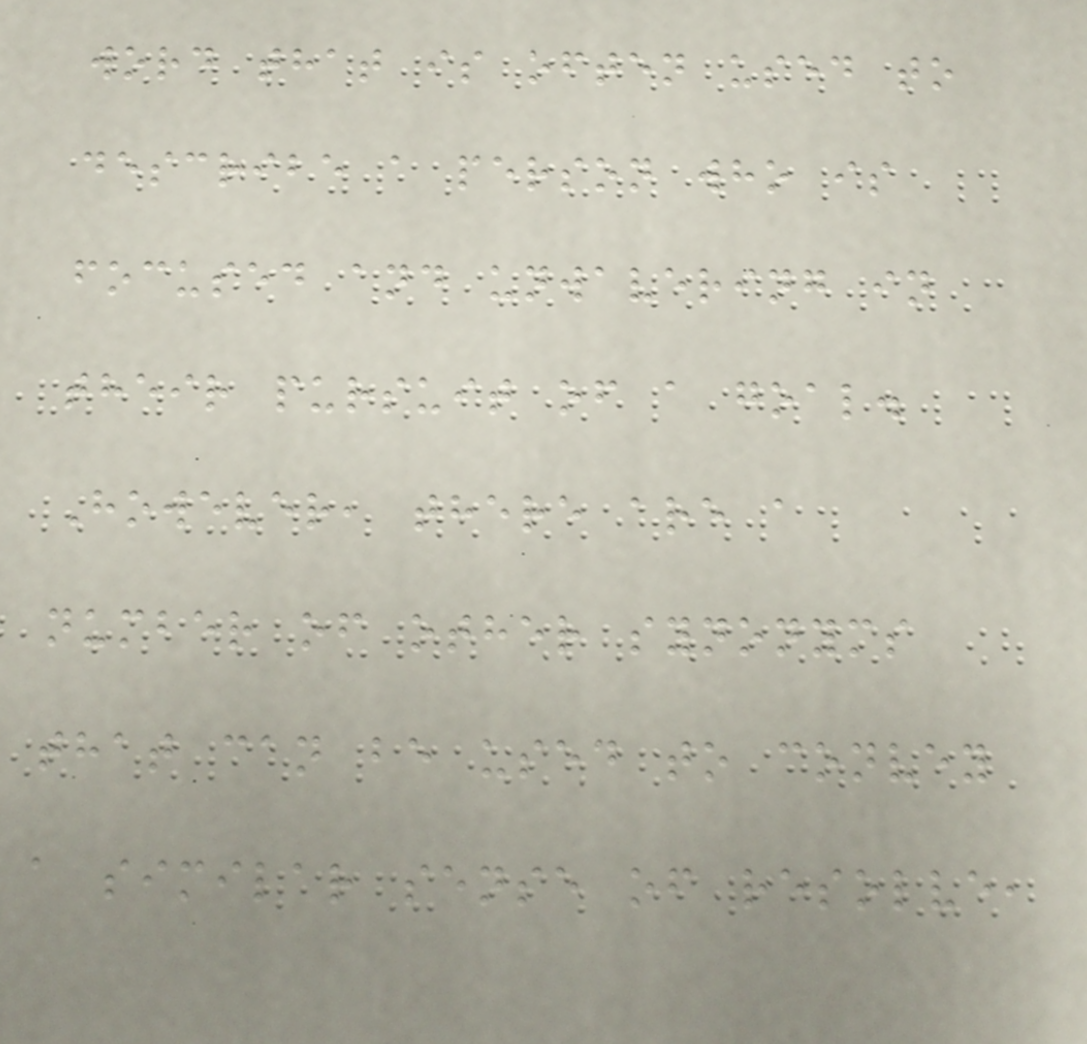word that is often used to
describe a person who is
focused and unwavering in
their pursuit of a goal.
However, there are a
number of other synonyms
that can be used to convey
a similar sense of resolve,
